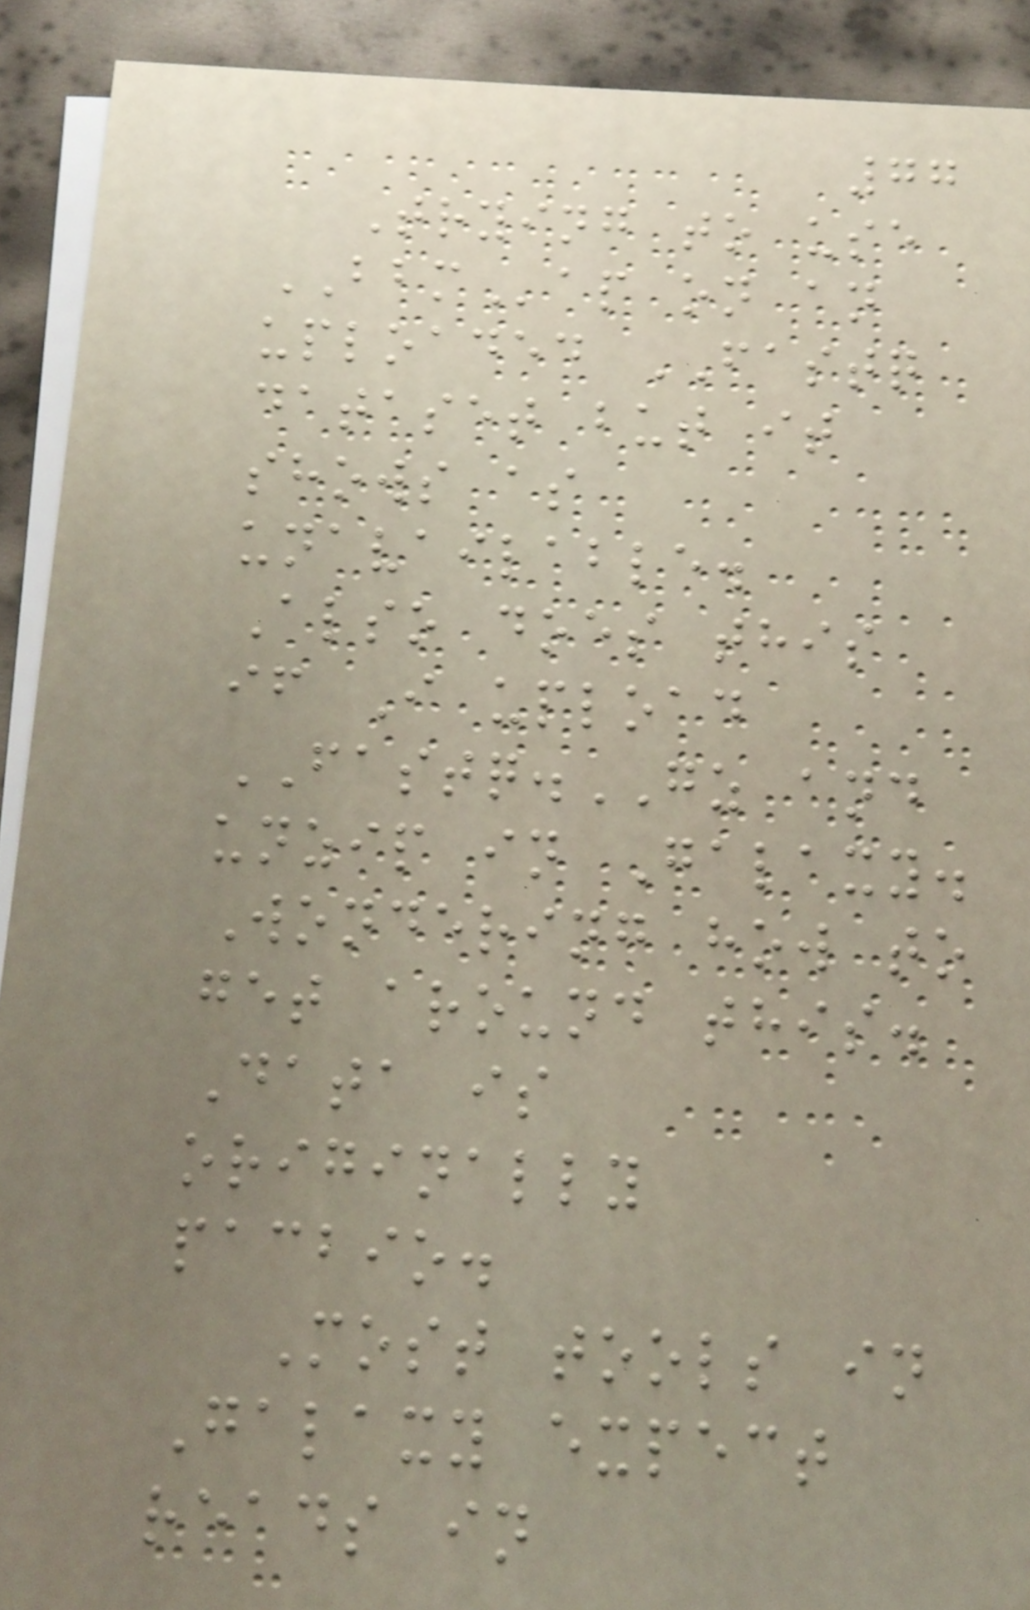77
Trying to use
BBMap on an
uploaded FASTQ
dataset but it
shows as
unavailable.
Also does this
if I upload
FASTQ.GZ and
unzip in Galaxy.
Wondering how to
get around this.
Data is
originally
pacbio.
Most tools in
Galaxy expect
reads in
